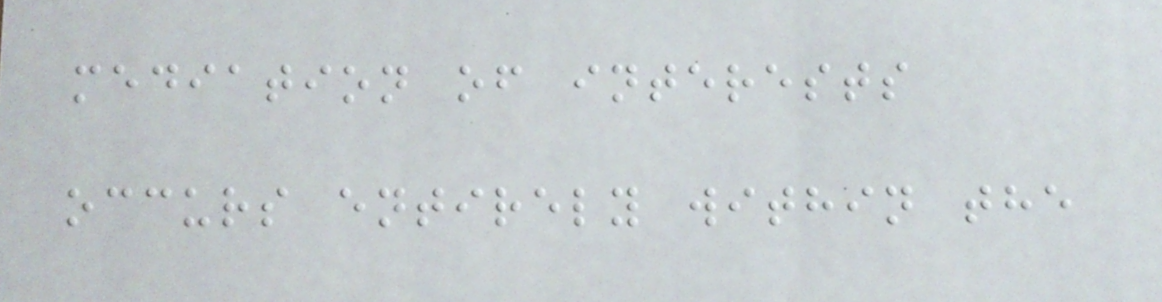mediation of interests
occurs entirely within the
